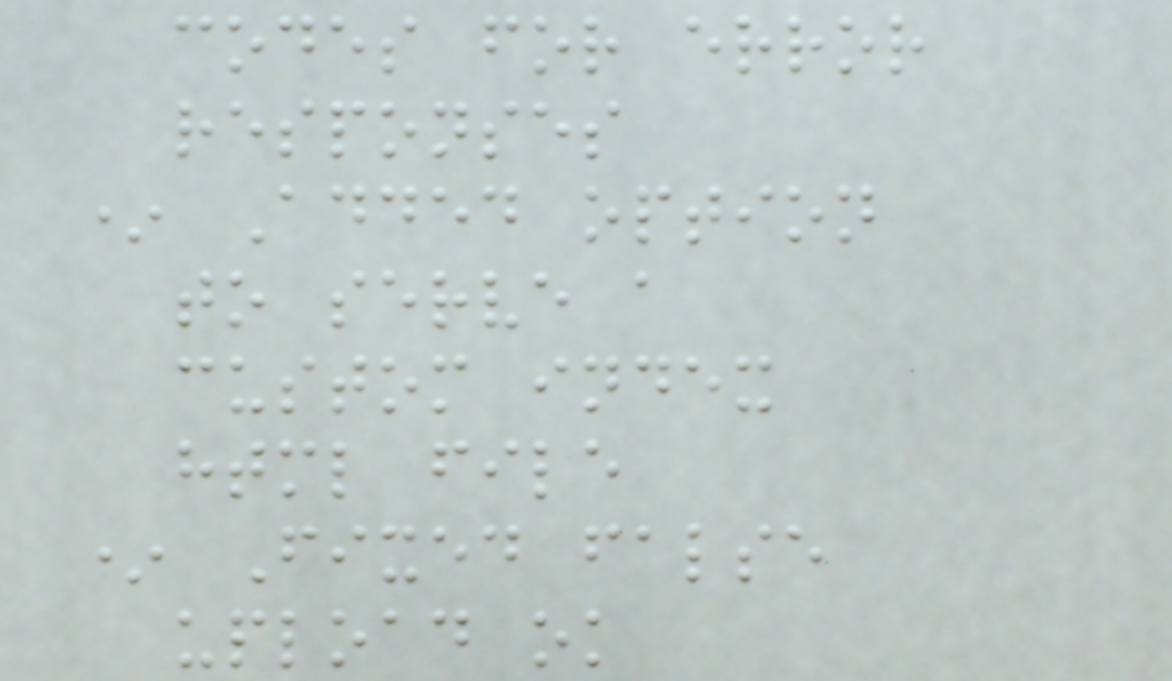codes for error
responses
* Added option
to serve a
custom index
html file
* Fixed false
upload ok
